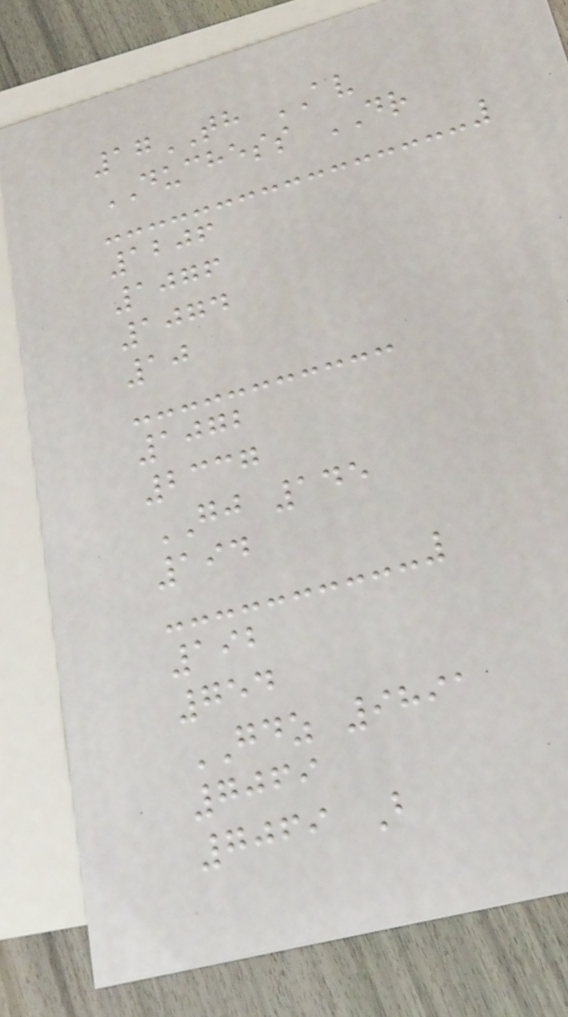17TH AV
DUCHESS DR
1206
1076
1074
10
1072
2337
GJ 145
194
192
754
GDZ 9891
7069
7069 B
